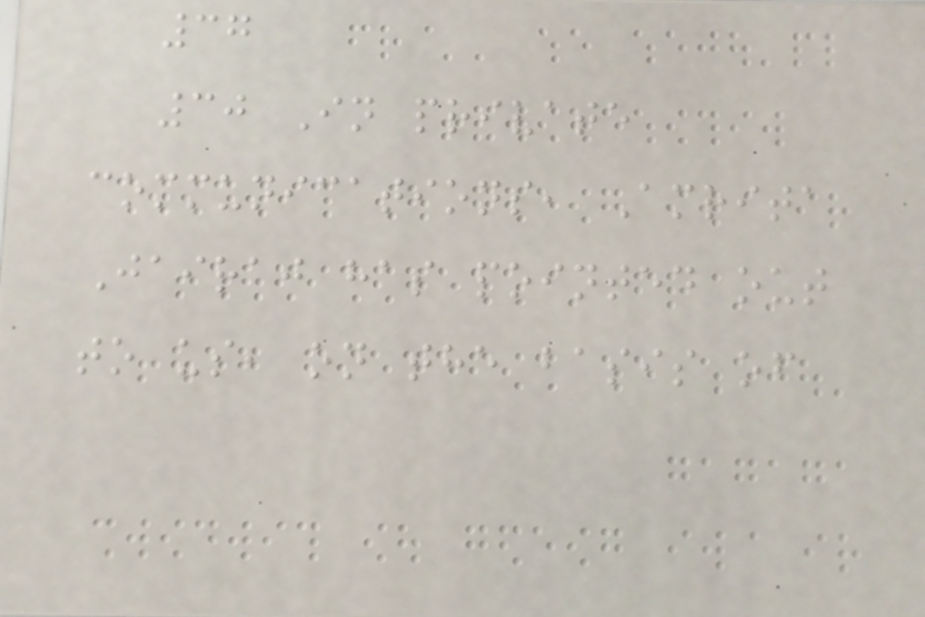37
30 In private
communications, Amrita
Jairaj has pointed out
to us, on the basis of
